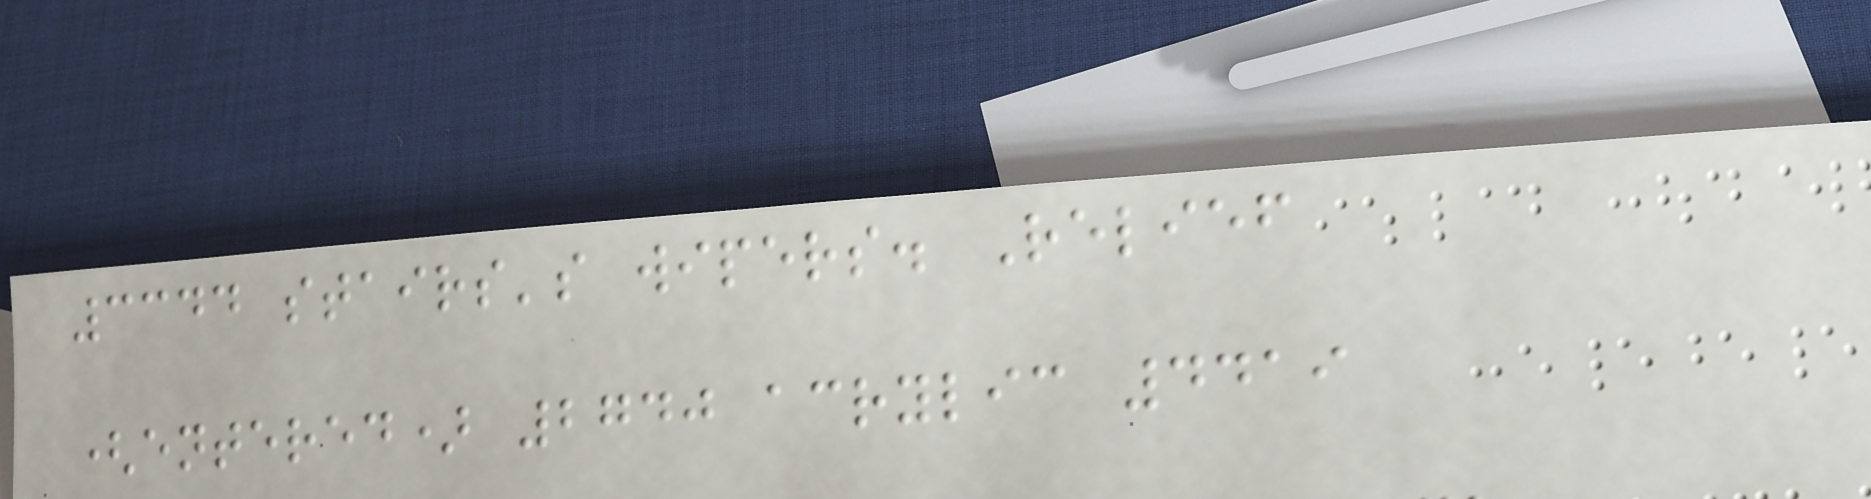3344 stairs's wipers. Relief
(entered) 2740 acrylic 4419
